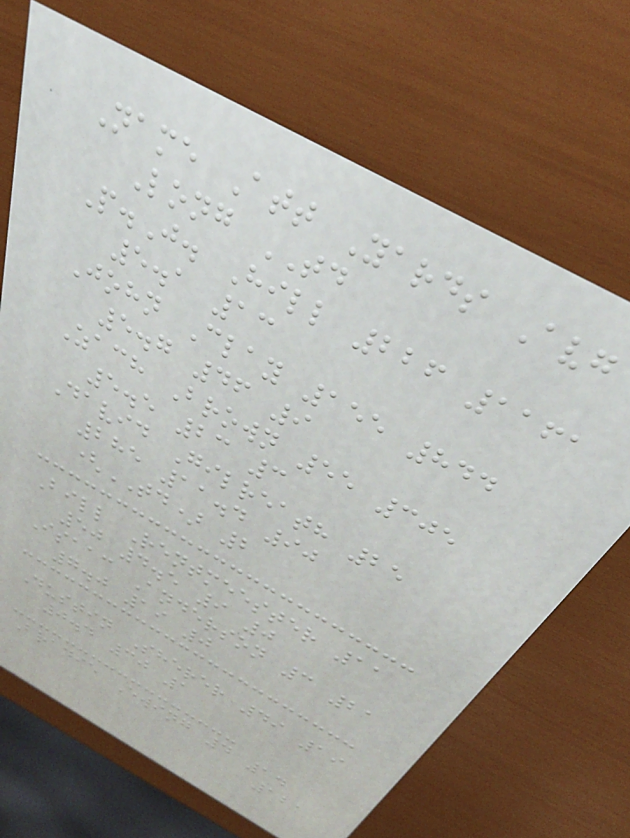Name Att Yards Avg
Long TD
P.J. Hill 226 1161
5.1 13
John Clay 155 844
5.7 46 9
Zach Brown 55 305
5.5 23 3
David Gilreath 25
285 11.4 90
(TD) 2
Bill Rentmeester 11
50 4.5 9 0
Isaac Anderson 3 21
7.0 19 0
Dustin Sherer 49 19
0.4 30 1
Bradie Ewing 4 14
121
